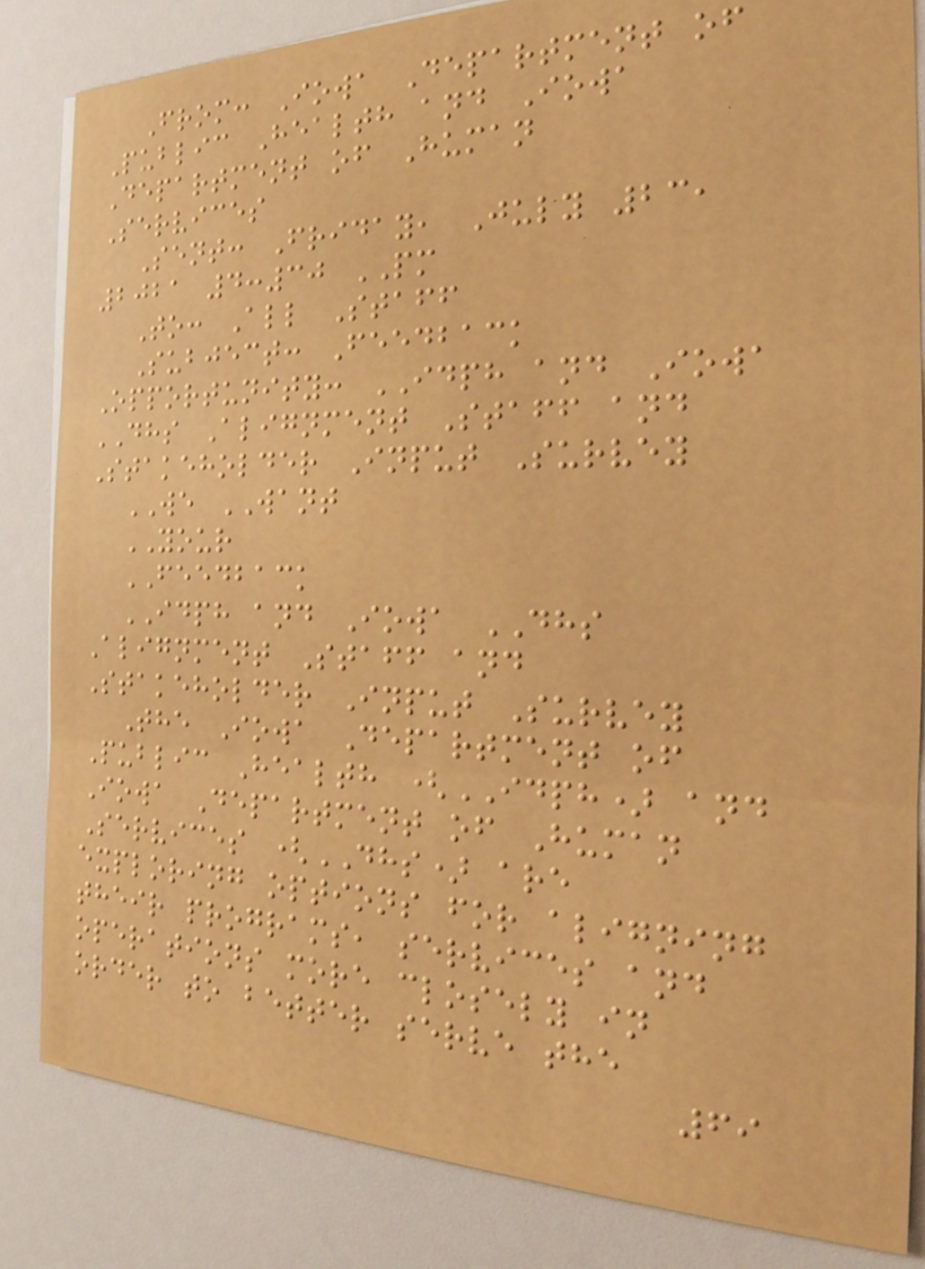From: Iowa Department of
Public Health and Iowa
Department of Human
Services
Sent: Friday, July 23,
2021 4:30 PM
To: All Staff
Subject: Feedback
Opportunity: IDPH and Iowa
DHS Alignment Staff and
Stakeholder Input Survey
WE WANT
YOUR
FEEDBACK
IDPH and Iowa DHS
Alignment Staff and
Stakeholder Input Survey
The Iowa Department of
Public Health (IDPH) and
Iowa Department of Human
Services (DHS) are
exploring options for aligning
their programs, services and
operations more closely in
order to better serve the
69
